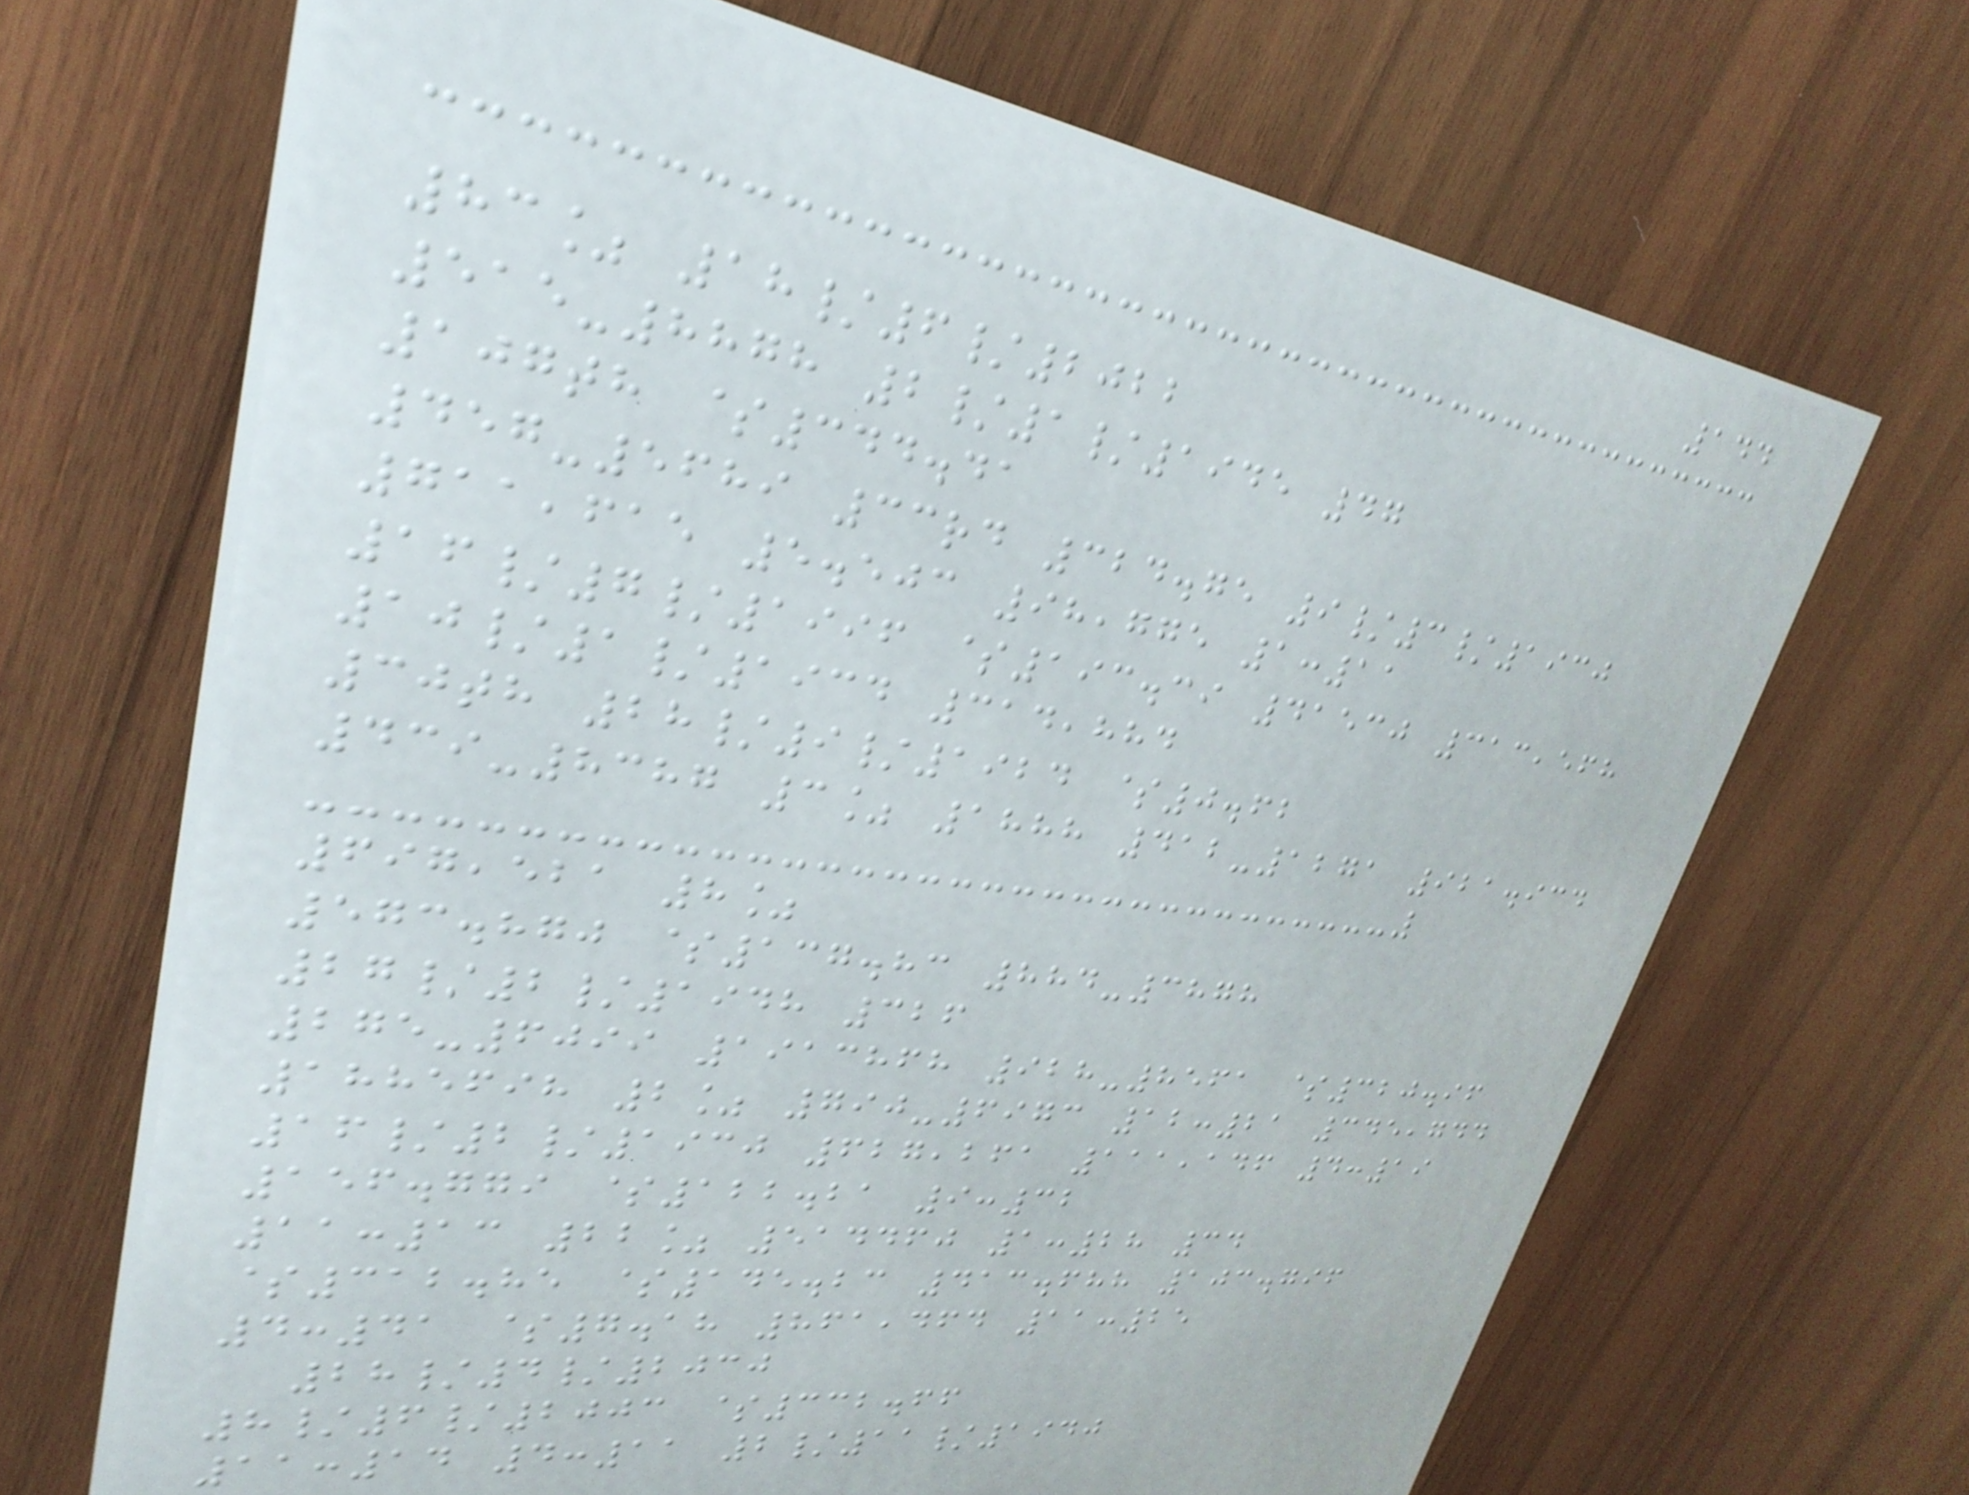144
83% 18/6/2022
515-8878 2/1/1945 47
107th $344.41
457-5689 33rd 324.75 9/3/1930
711,615 5.503 98,775 1:11
16/7/1996 $193.39 41530 313,568
10/1/1934 314,884
30th 28/9/1924 $0.62
439-8387 3% 1888 412-1271 921.934
697,521 8%
573.870 $137.83 884-3878
27/2/1948 326
275-6099 1913868 928-8561 $320.96
1885698 2% 790-6973 12:21 345,744
16/2/1930 627,261 111,146 4:19
156.779 $122.21 9:32
11:13 22% 514460 1:28 34
$312.85 $145.23 413.688 103.796
4:41 $7.18 861,464 11:25
28/4/2030
8/6/2003 $332.66
11:14 4:11 2/11/1940
